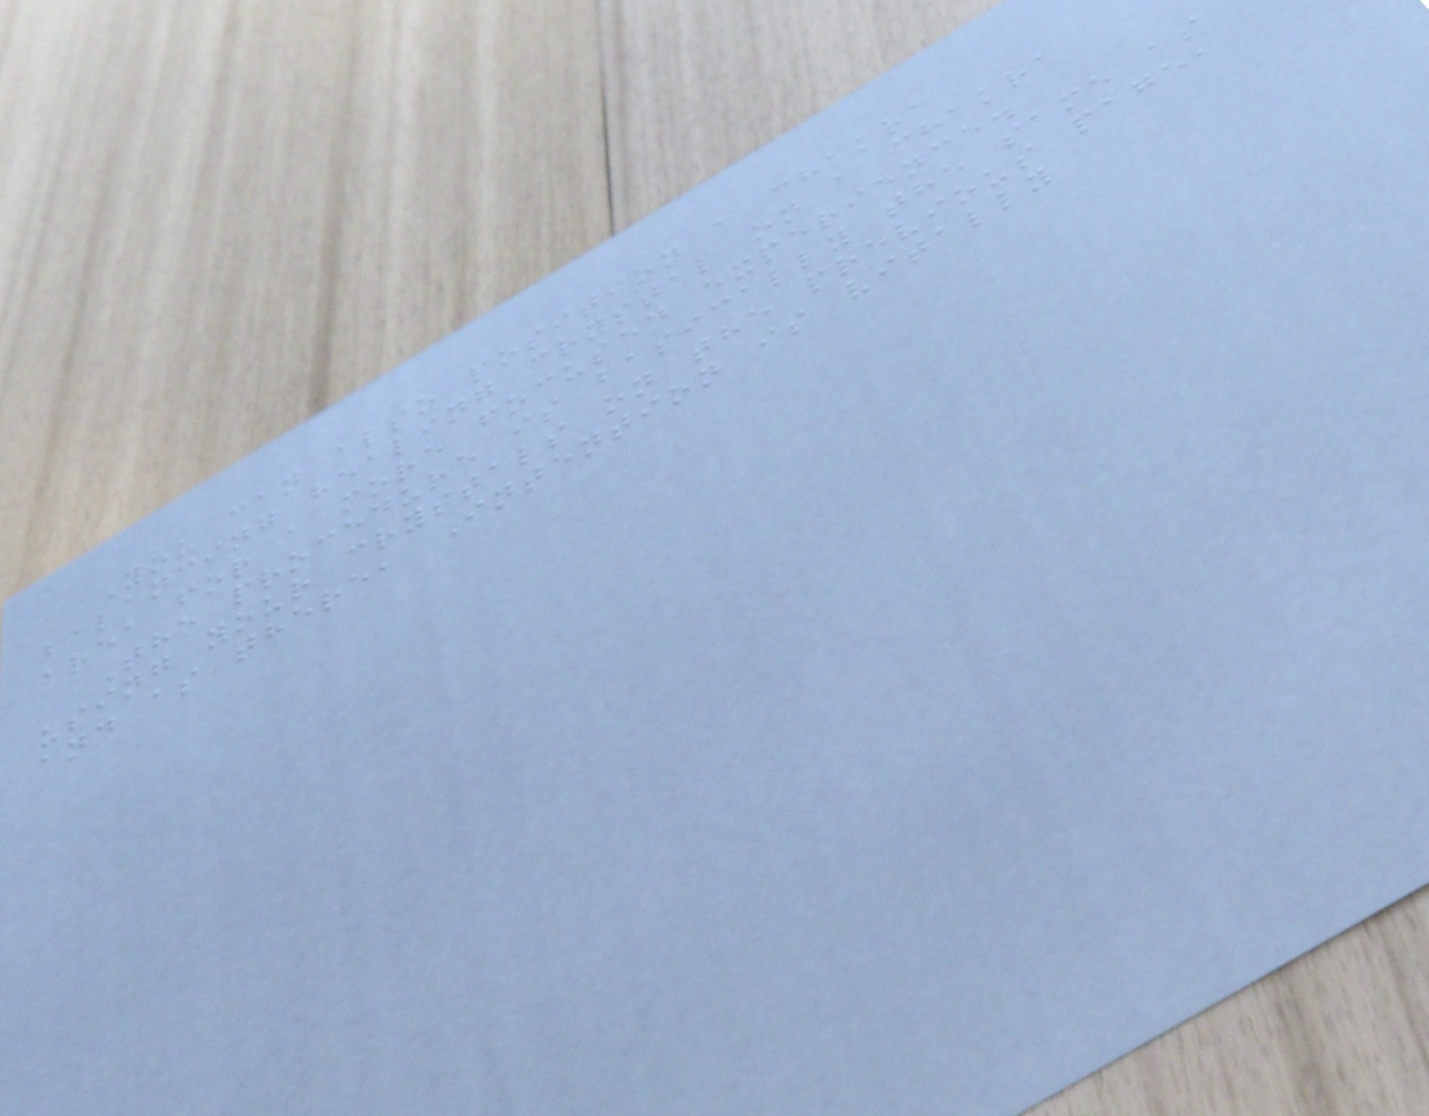You can also position a chakra
balancing healing crystal on a chakra
area for a more focused experience.
The procedure is basically the same as
using your crystals on the previous page,
and as there, Intention is vitally
